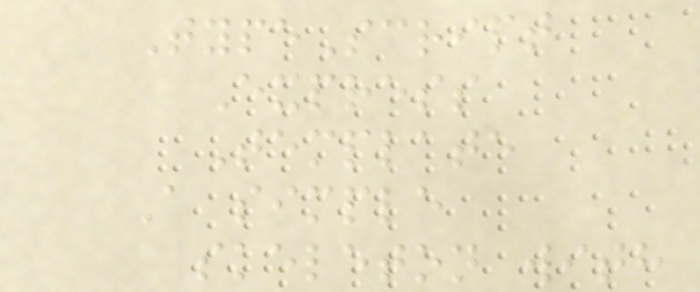TypeScript
Express
Template
A simple
skeleton with
